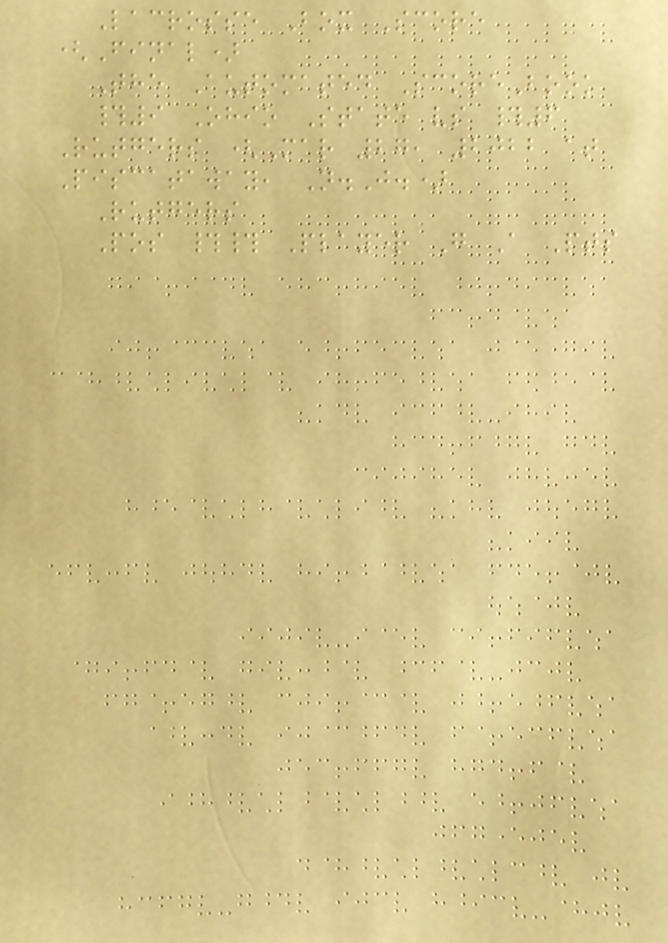Lacrosse Box Score
(Final)
The Automated ScoreBook
#9 Ohio State vs #6
Rutgers (Mar 27, 2022 at
Piscataway, N.J.)
Rutgers
Pos ## Player G A Pts
